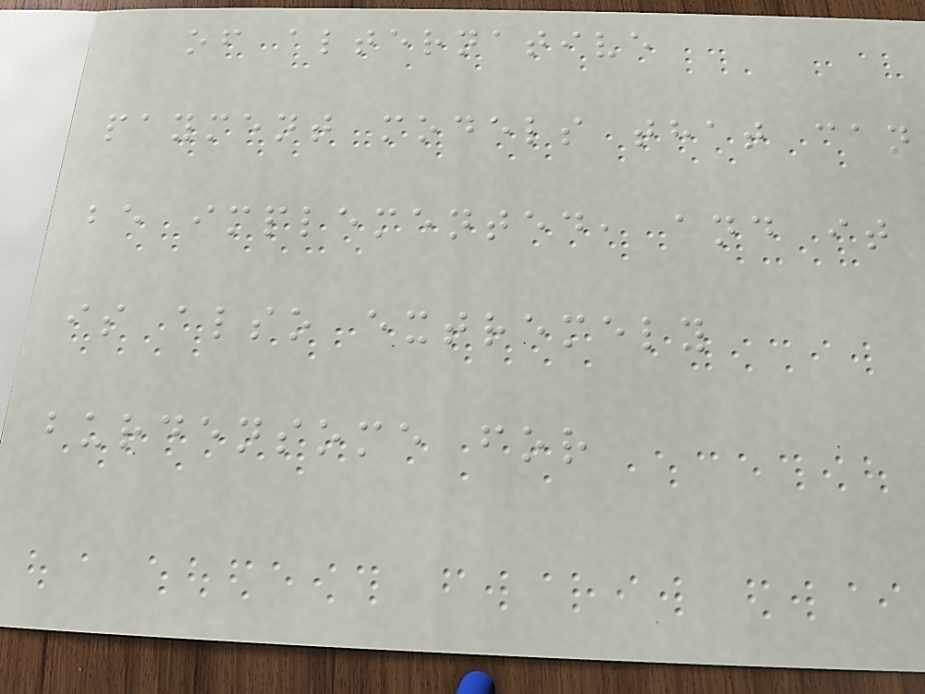of alternative
payment models that can
be implemented, and it
is also extremely
burdensome for
